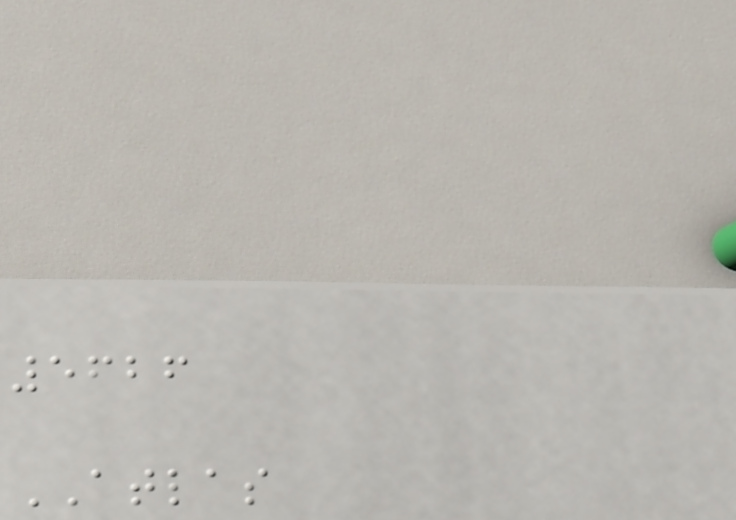5626
ATLAS
